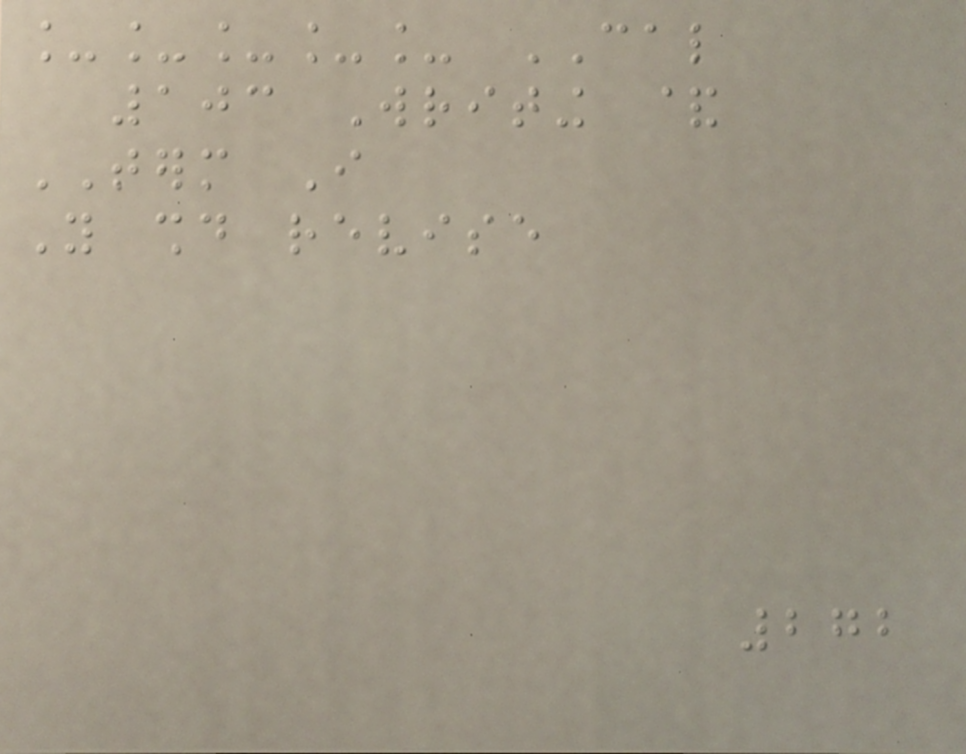_____ CAL
103 Writing &
TERM I
You should revise
272
